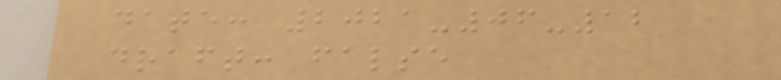date: 2021-06-12
draft: false
